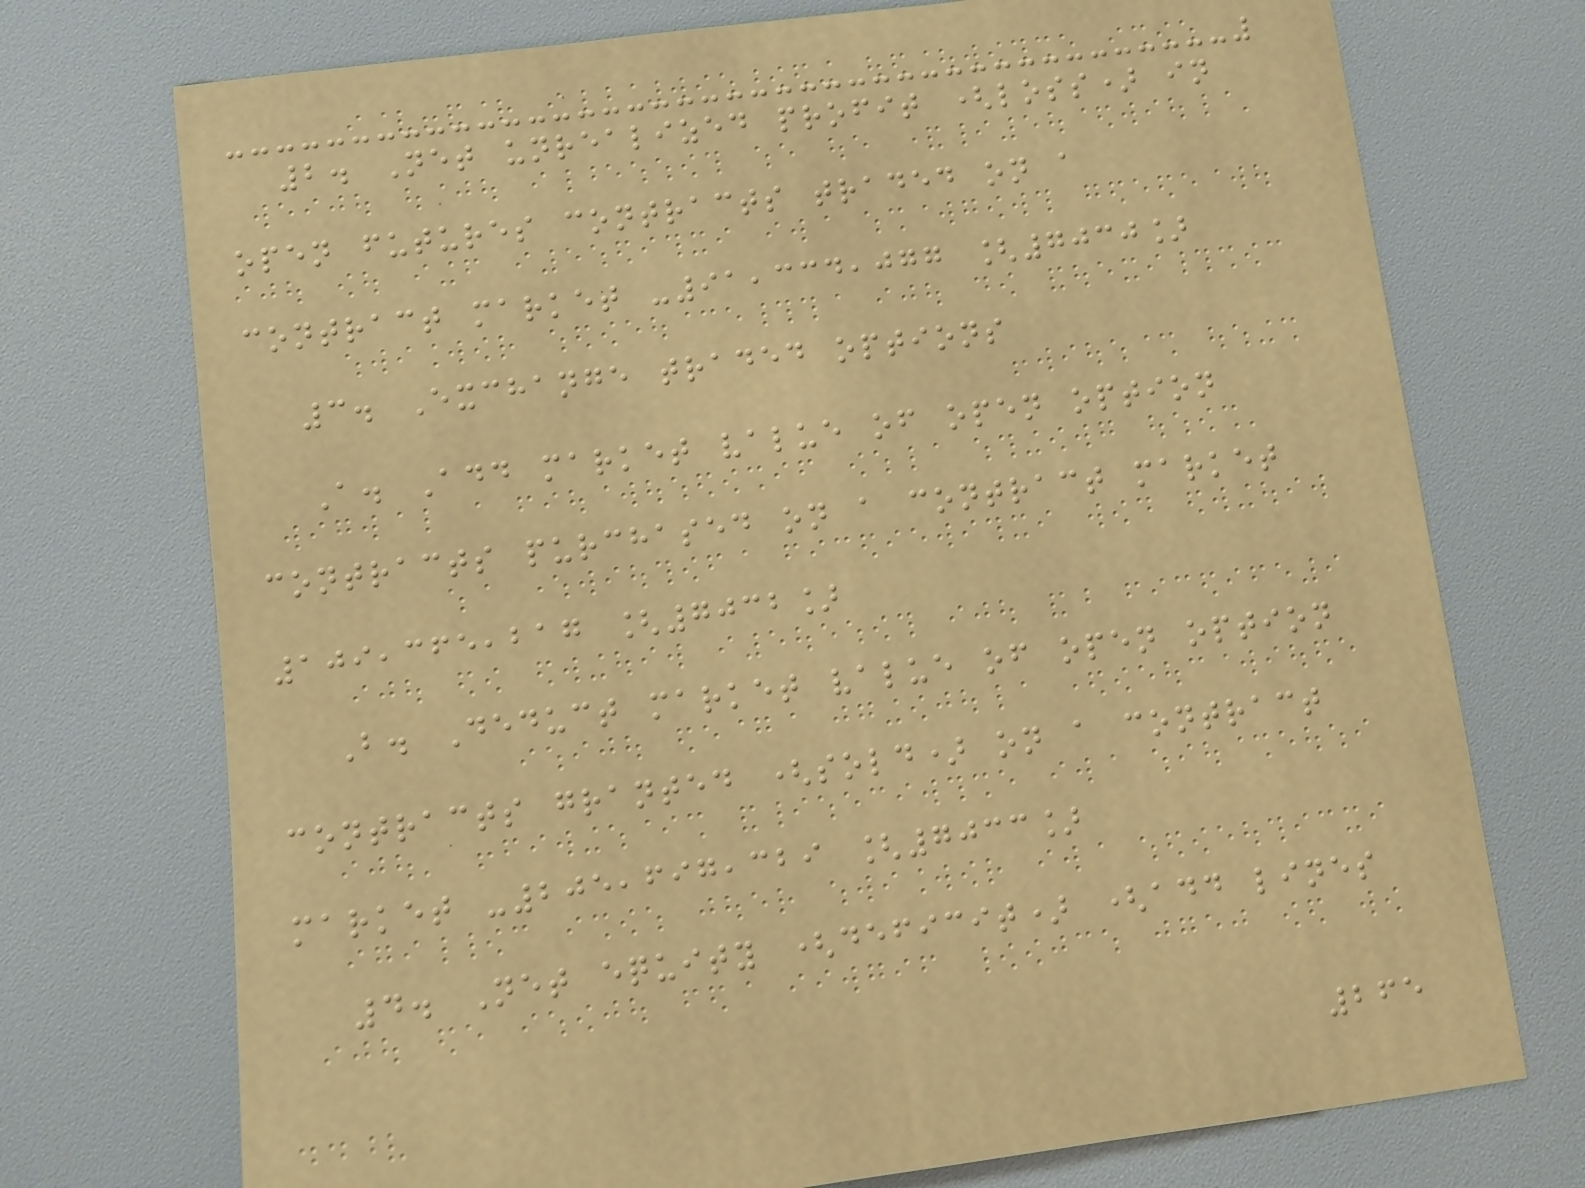2. Net unrealized profit (loss) in
open futures contracts traded on a
contract market -91,334,077 [7030]
3. Exchange traded options
A. Add market value of open option
contracts purchased on a contract market
109,365,217 [7032]
B. Deduct market value of open option
contracts granted (sold) on a contract
market -205,697,329 [7033]
4. Net equity (deficit) (add lines
265
